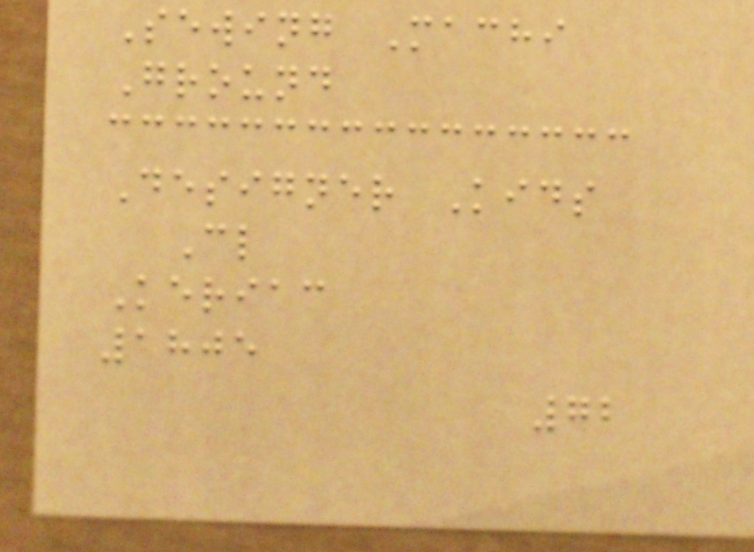Sewing Machi
Ground
Designer Kids
Cl
Keriac
1805
72
